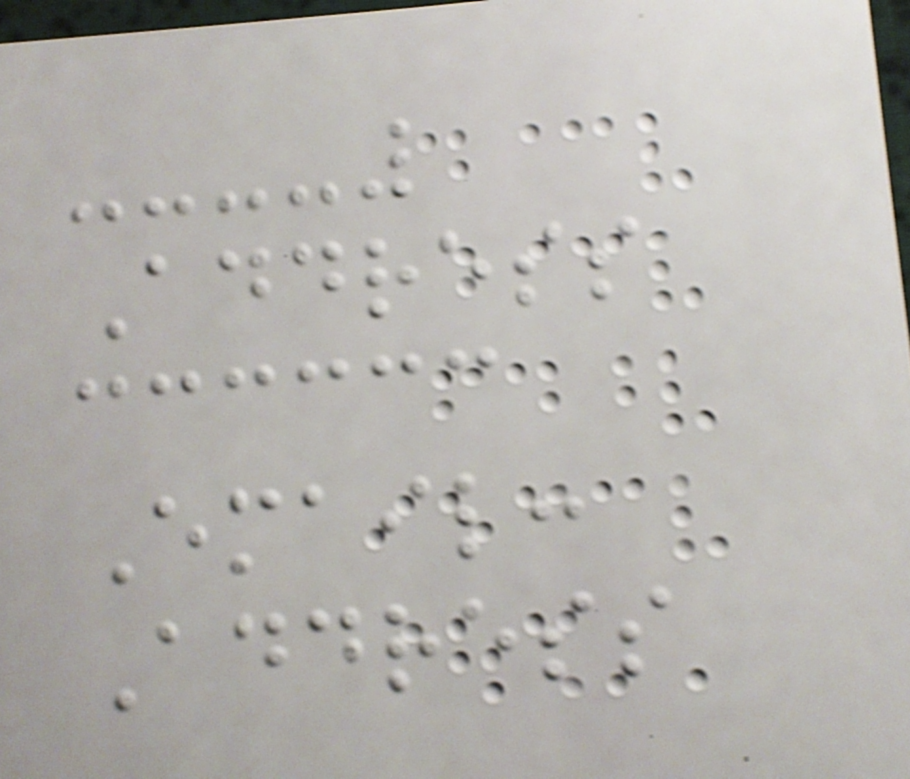Address
Email:
Address
